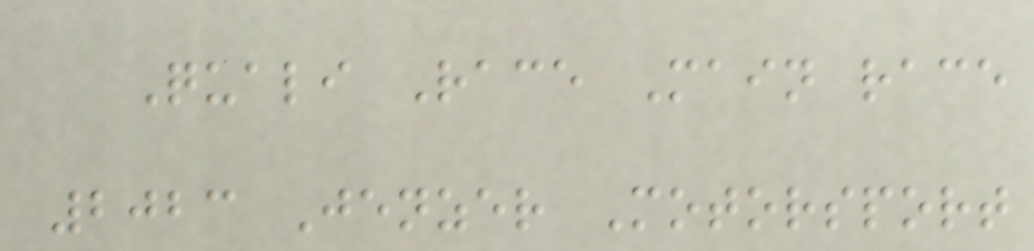Quali Race Main race
2023 Jenzer Motorsport
